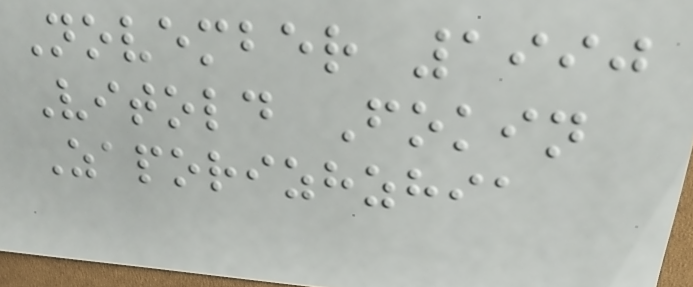November 1990
Vitold Fokin
Zaporizhzhia
